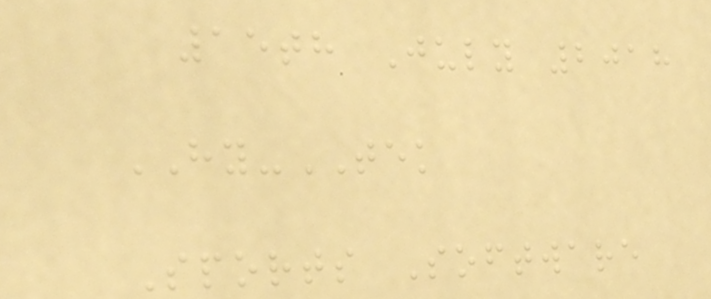15th July 2018
HY-TEK
Sports Software
